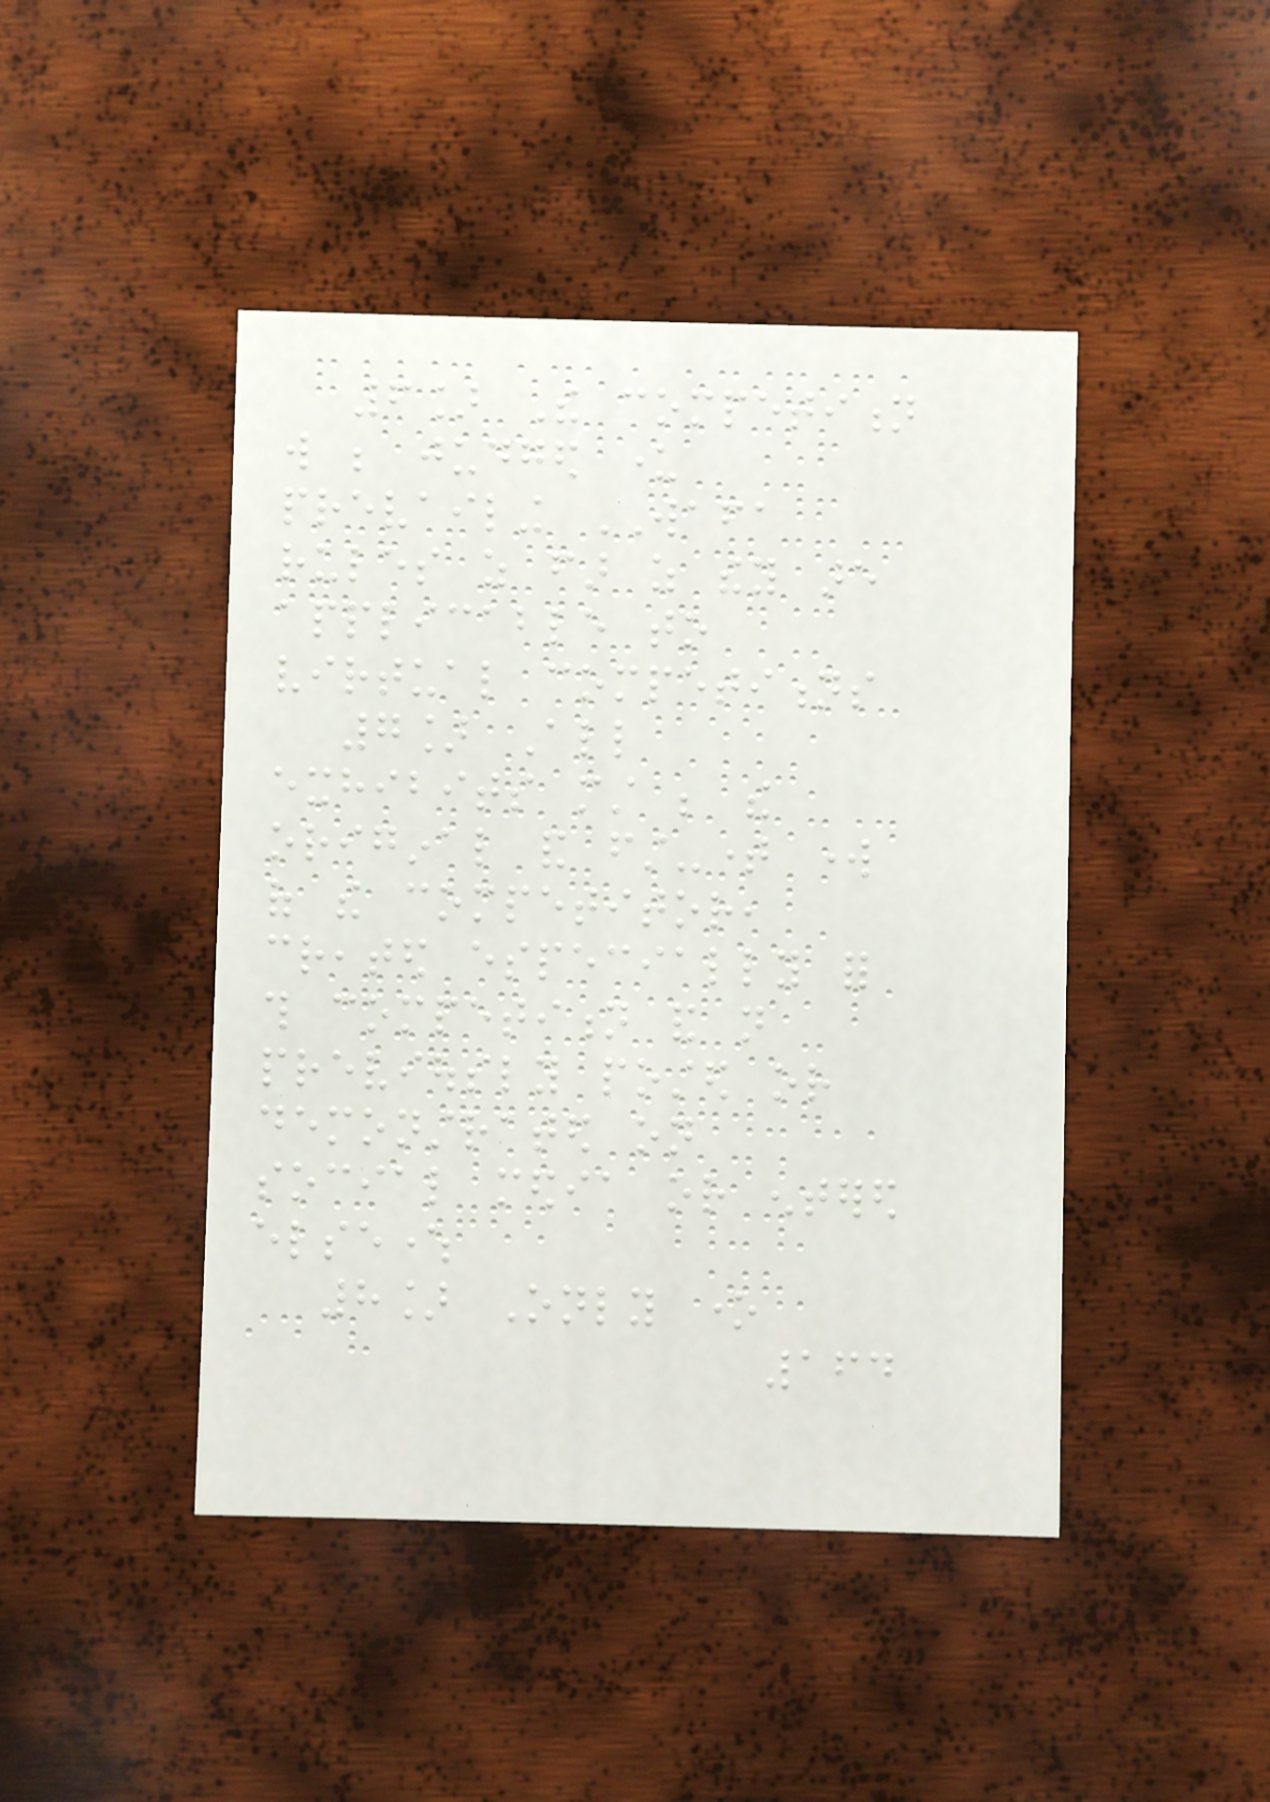6] The competition
will be judged under
prevailing WAFA
rules as far as they are
applicable to
virtual competitions
7] All
exhibits must be the
original and first-time work
of the competitor,
created especially for
this competition and not
previously posted or
demonstrated on
social media or entered
elsewhere
8] Only one
164
